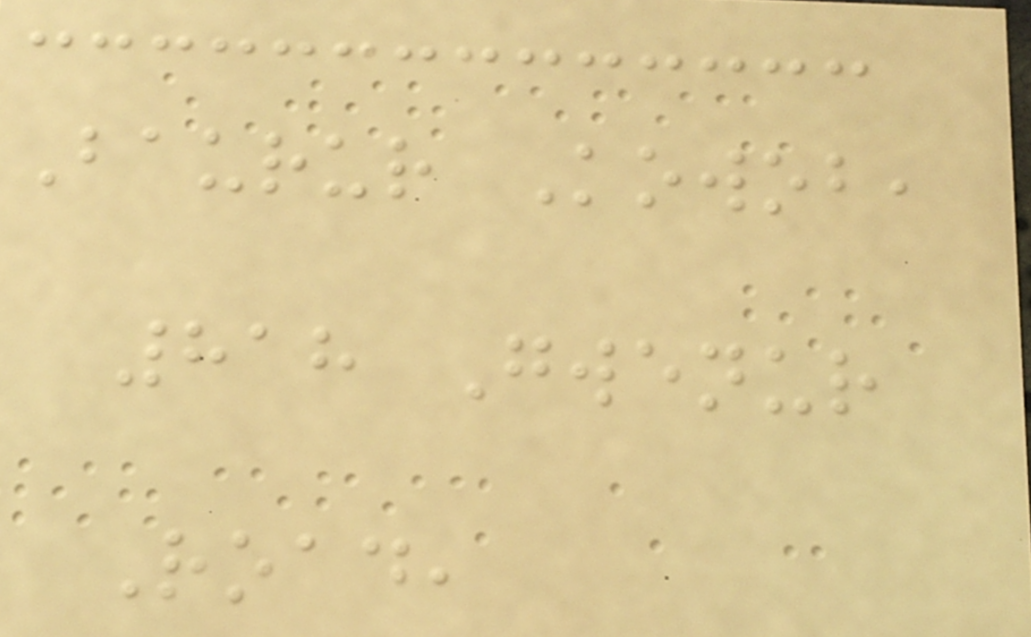Baurur Kowob,
818 Gwenur
Road,
